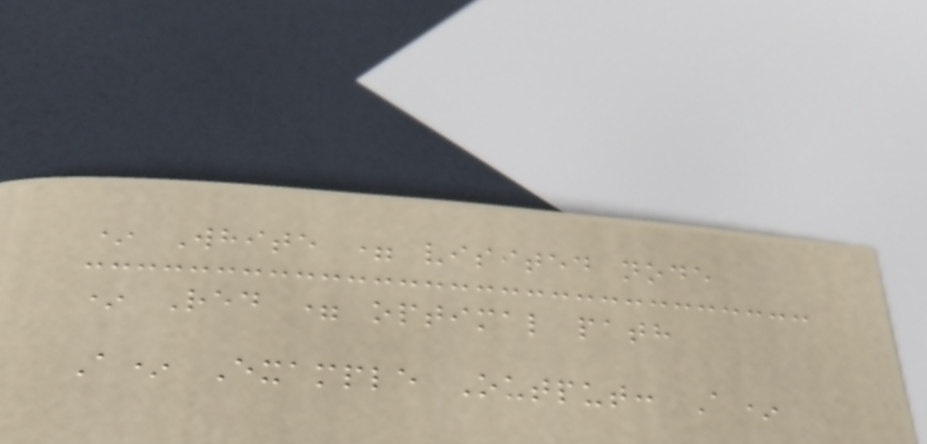* White = visited node
* Red = optimal path
A* Example Output: A*
